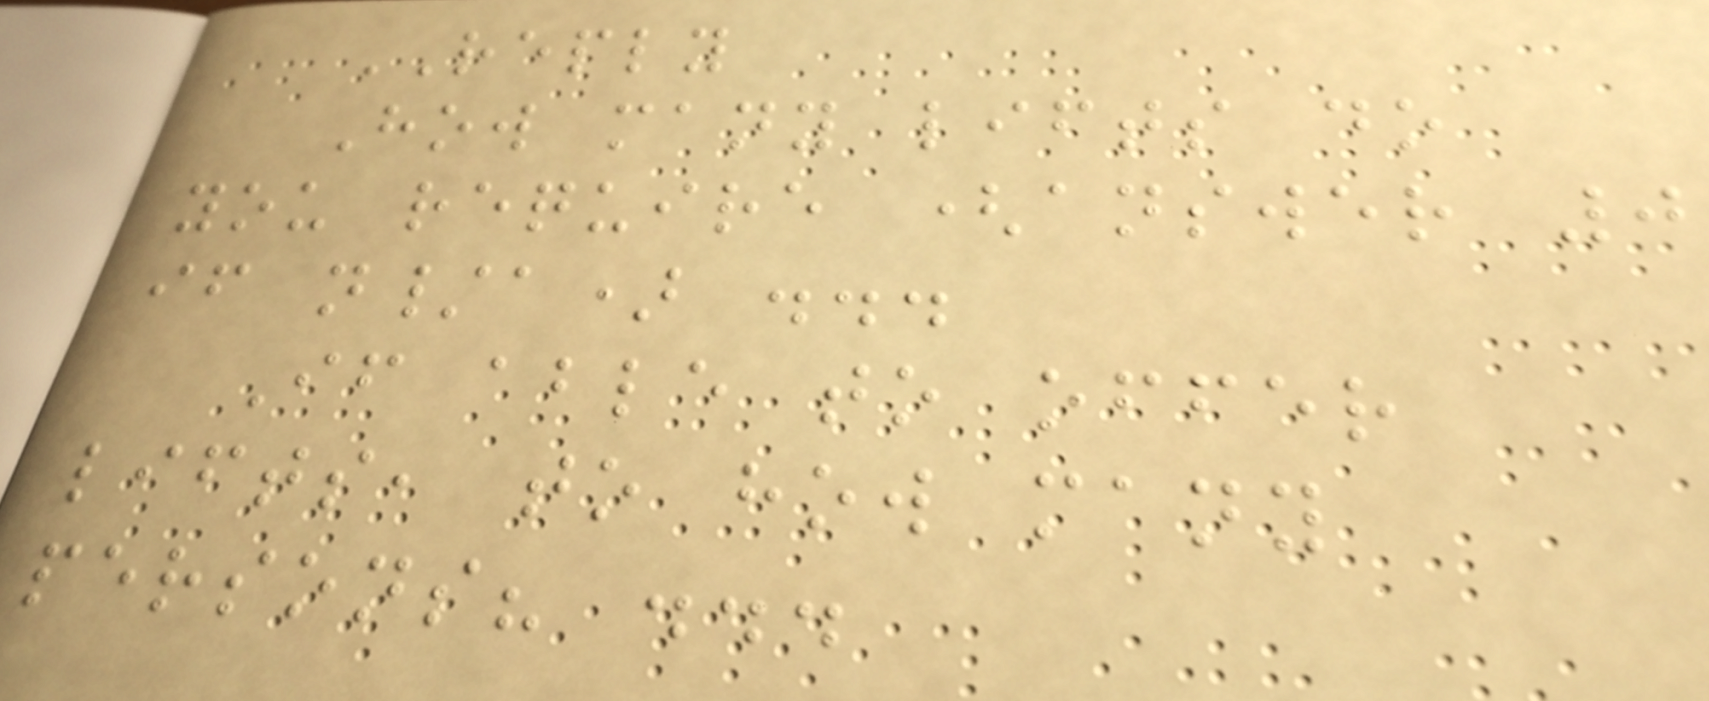REPLY
How many lifts do
you require (answer 0
if n/a) ...
If able to offer
lifts, to how many
persons? ...
